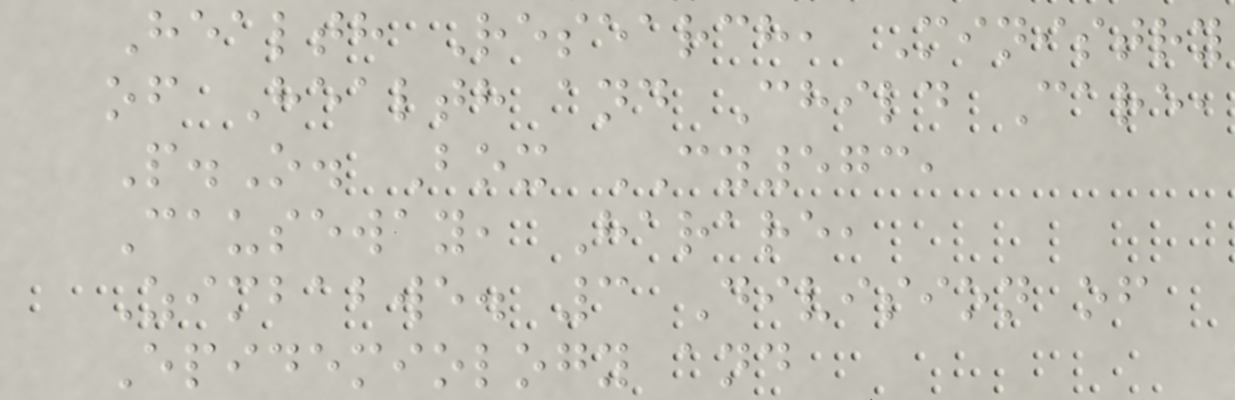Health Research, Ministry
of Health and Child Care,
P.O. Box CY573,
Causeway, Harare,
Zimbabwe. 3 Division of
Epidemiology and
